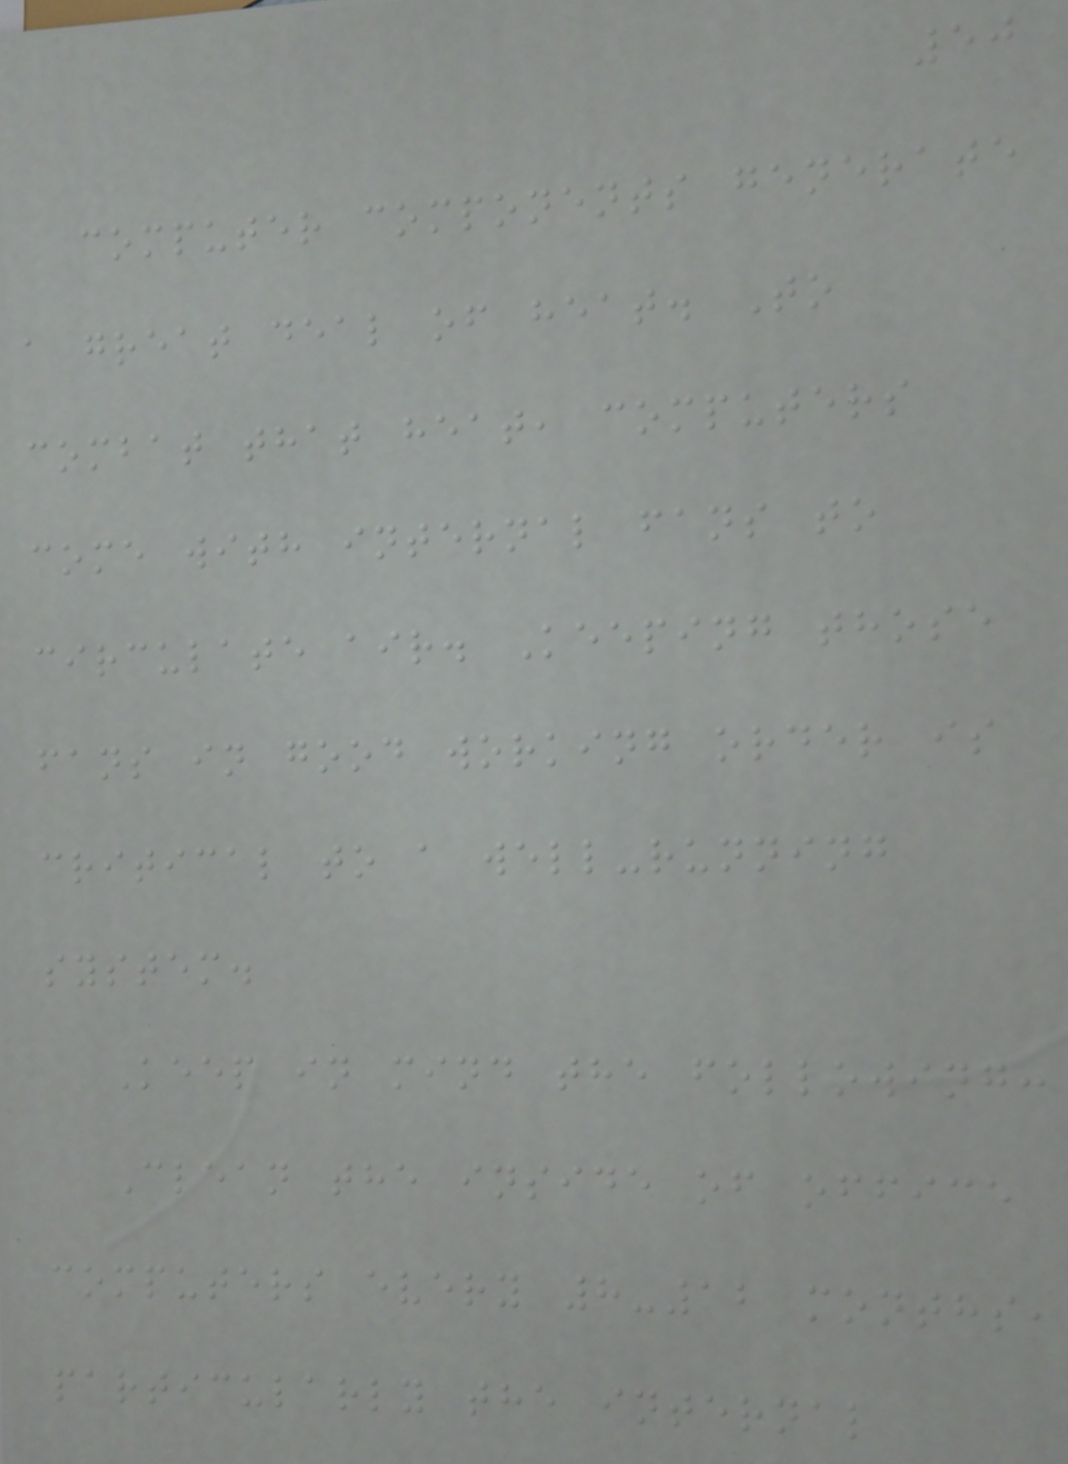50
computer components generate
a great deal of heat. To
combat that heat, computers
come with internal fans to
circulate air. Keeping those
fans in good working order is
critical to a well-running
system.
Keep in mind the following:
Clean the inside of office
computers every 8-12 months,
particularly the internal
